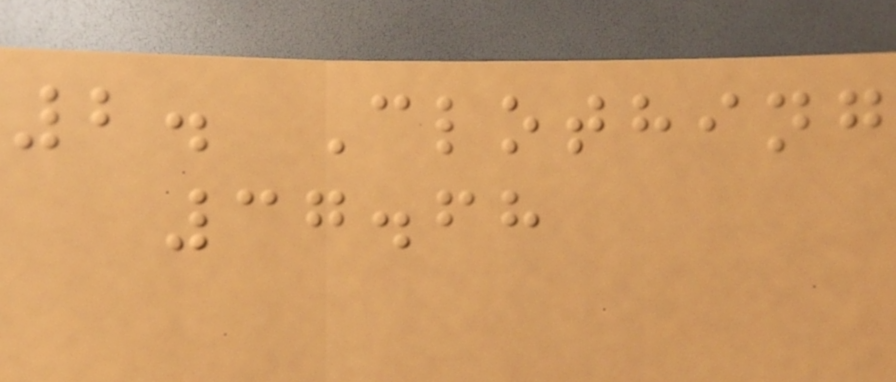2. Clothing
37.68
